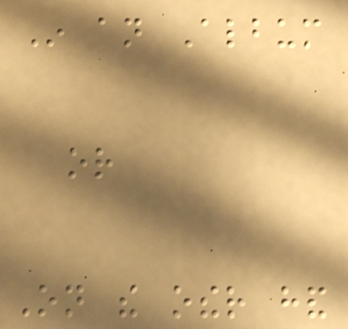In an Album
or
On the other hand
